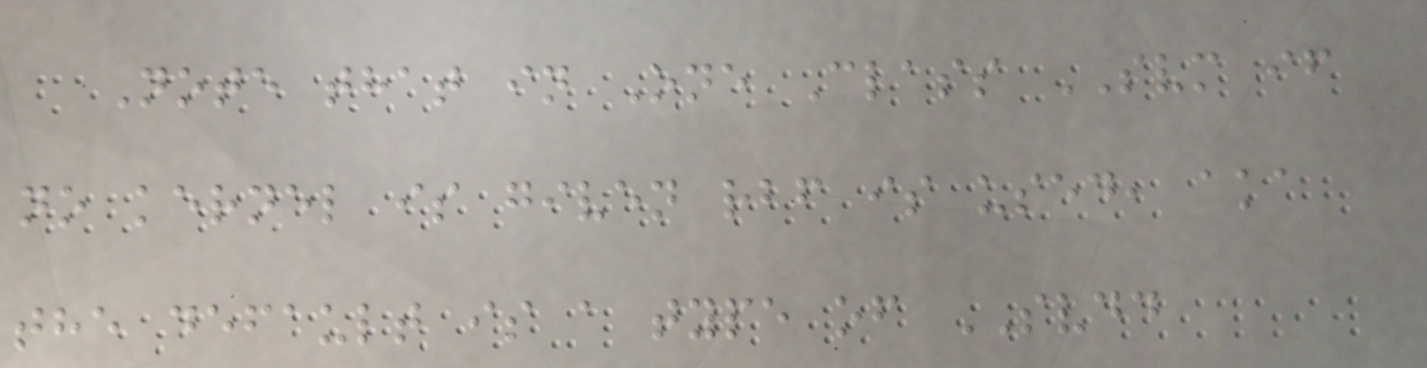Note that in One Class SVM if
no kernel is given rbf is used, aka
the default is a type of SVDD
